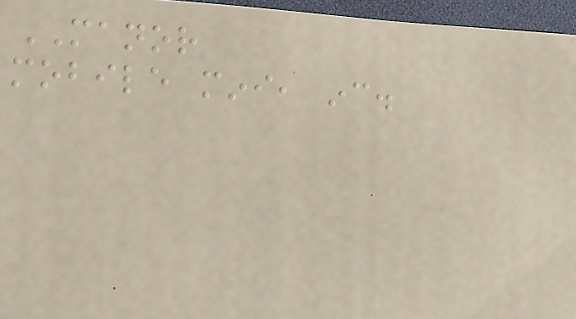MANOR
mobile mini, inc.
